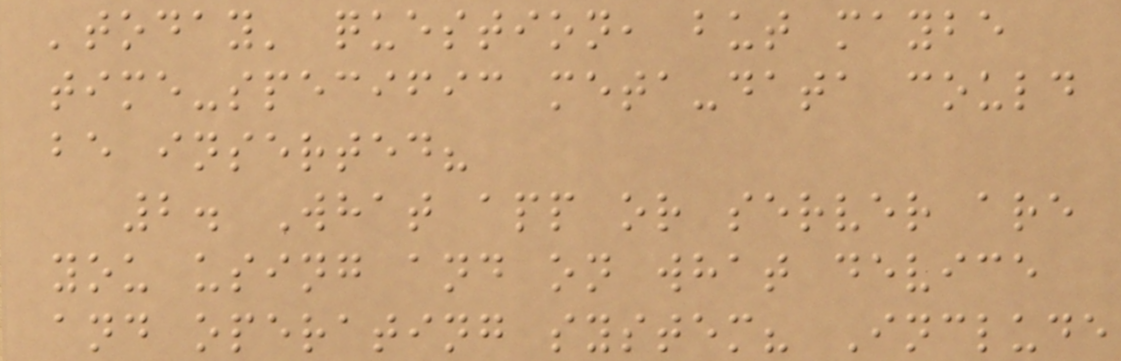'today' question, but maybe
time-specific meta-data could
be inserted?
2. What app or server are
you using and on what device
and operating system? Include
